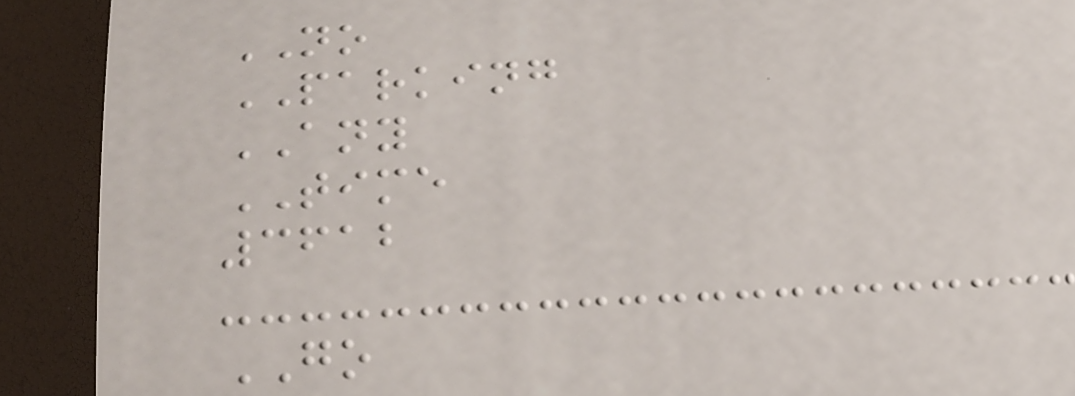NO
PARKING
ANY
TIME
3612
GO
